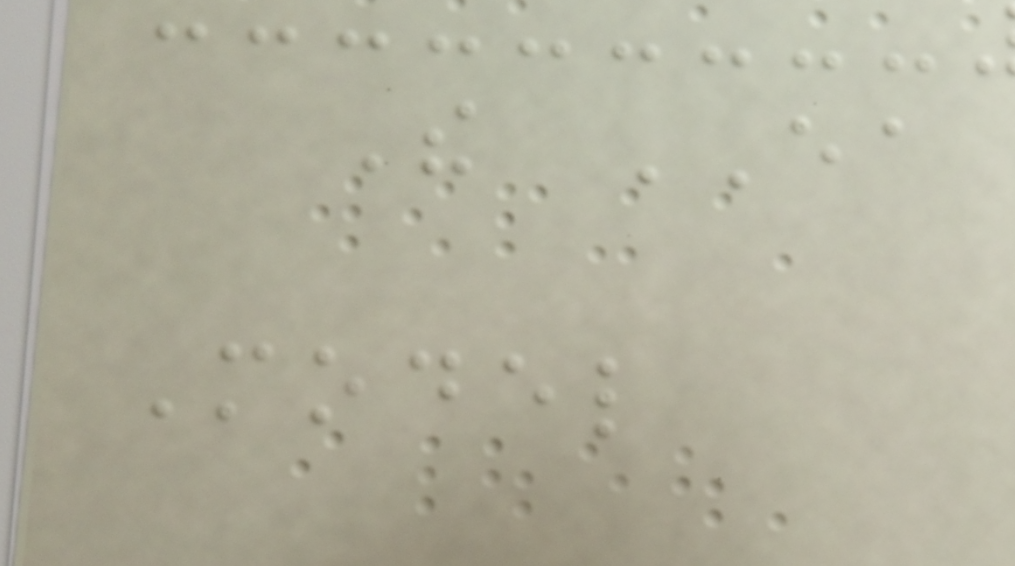The EA
Model
